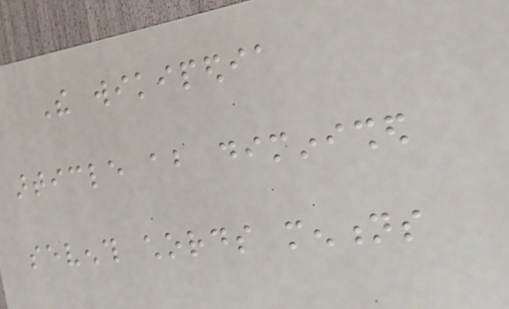The wikipedia
article about diminished
seventh chords mentions
